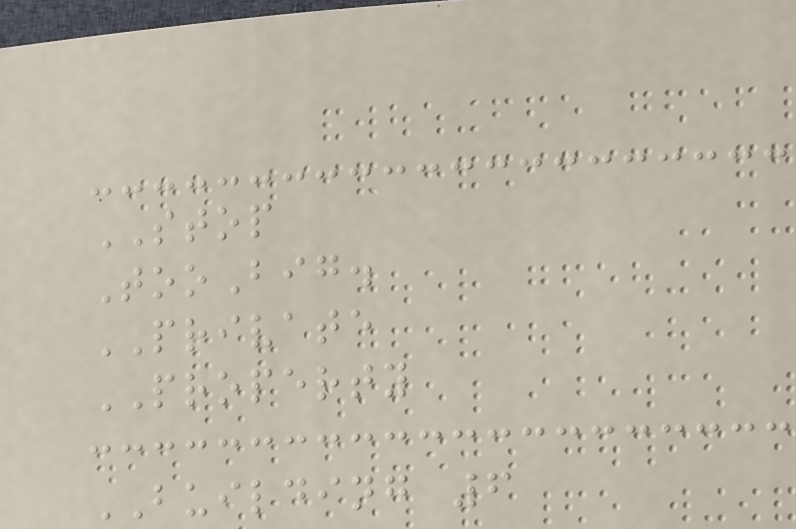STOP
TooBig.
PRIVATE
PROPERTY
BUILDING 6
